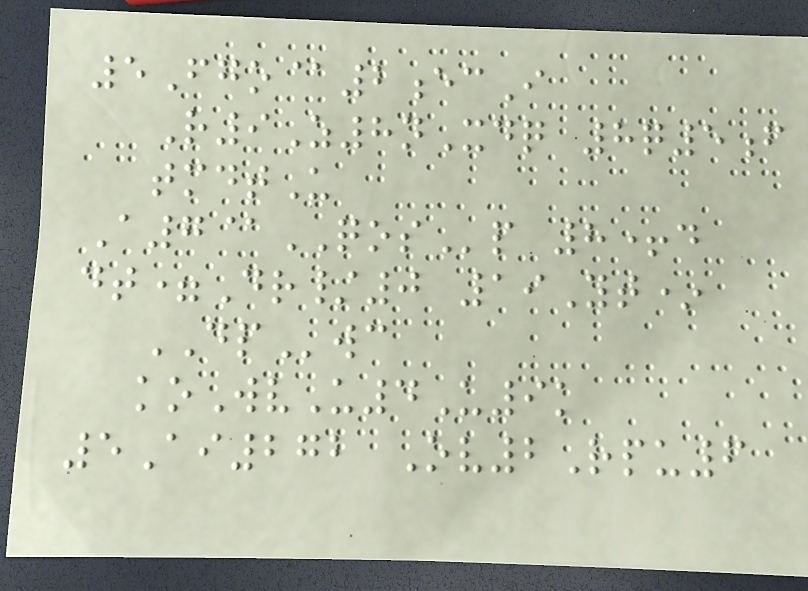5Fgo@2ecI
R9Z8nXdq 8q5f
tmdtU
A7@QOSp 8+d
dt=Dr/0 19Yt*
DPwc
koWvU4U9k
5Ai272 Ov2Rpu6
